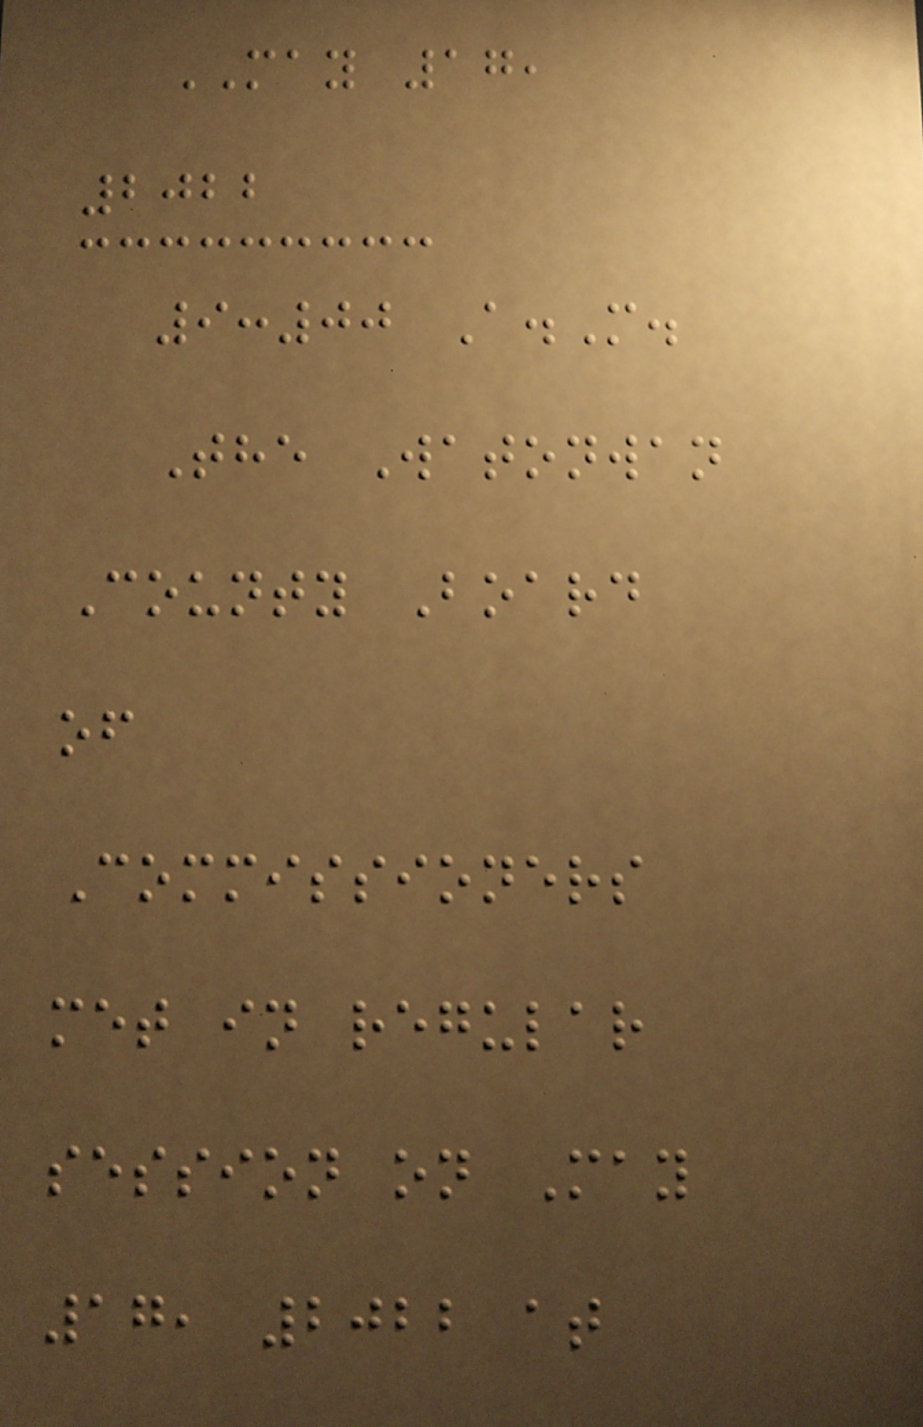MAY 17,
2022
9:00 A.M.
The Watonwan
County Board
of
Commissioners
met in regular
session on May
17, 2022 at
